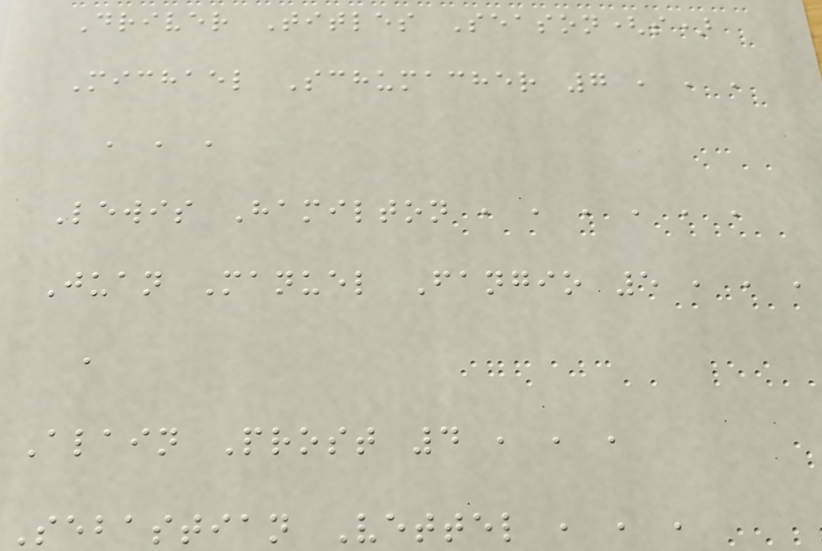Driver Titles Season(s)
Michael Schumacher 7 , , ,
, , ,
Lewis Hamilton , , , , , ,
Juan Manuel Fangio 5 , , ,
,
Alain Prost 4 , , ,
Sebastian Vettel , , ,
